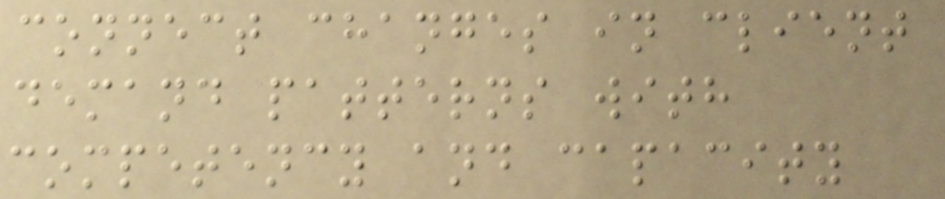connect changes in client
demand patterns with
competency and capacity
